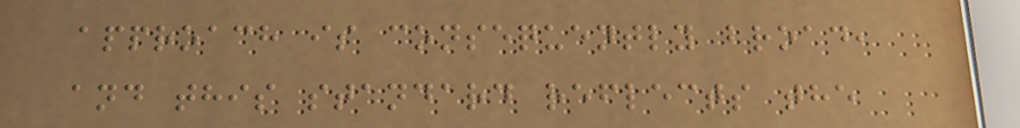approach is consequently broad,
and this standard reflects the
